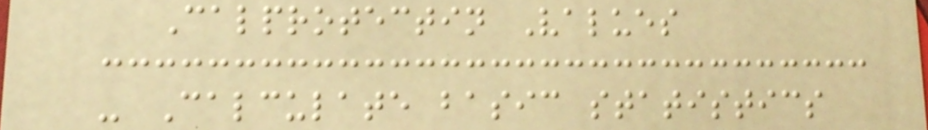Calprotectin Values
- Calculate basic statistics
